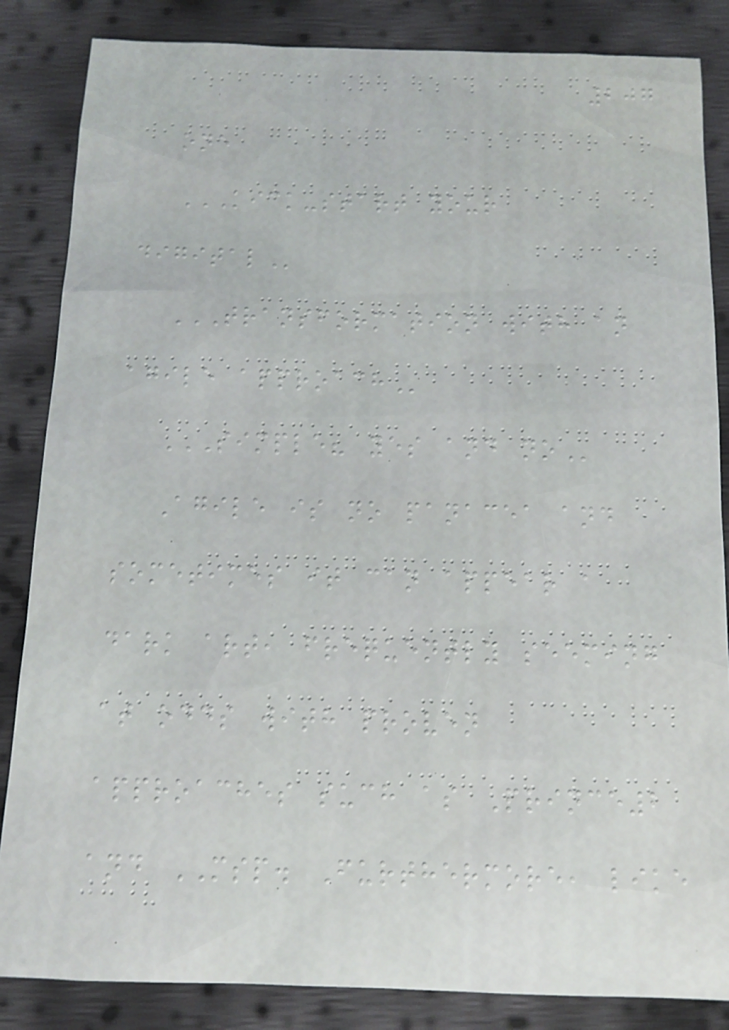207
one
KICK-START YOUR
DIGITAL
TRANSFORMATION WITH AN
AGILE APPROACH
SIMPLE? YES AND NO
Agile is no panacea and
sometimes it can appear a
dark art, frequently seeming
at odds with proven
approaches such as Prince2
and MSP. Furthermore, like
